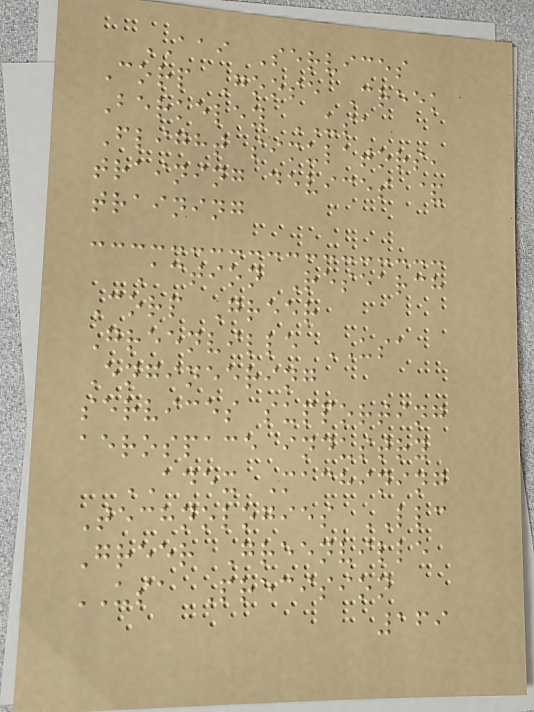AAI Services
Corp Goose Creek
Berkeley USA
Flight simulators,
training devices &
training
Action Research
Corp Greer
Greenville USA
Engineering
services supporting
aerospace industry
ADEX Machining
Technologies LLC
Greer Greenville
USA Precision
169
